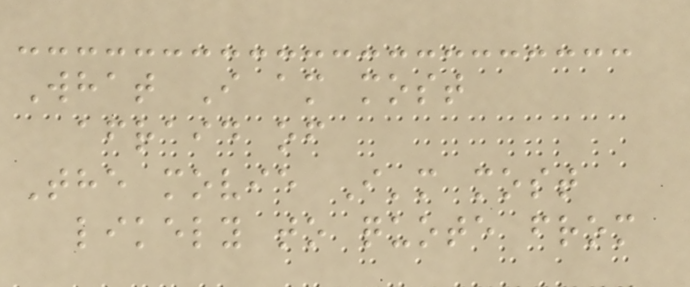What I am most
afraid of
The movie I'm most
likely to quote from
